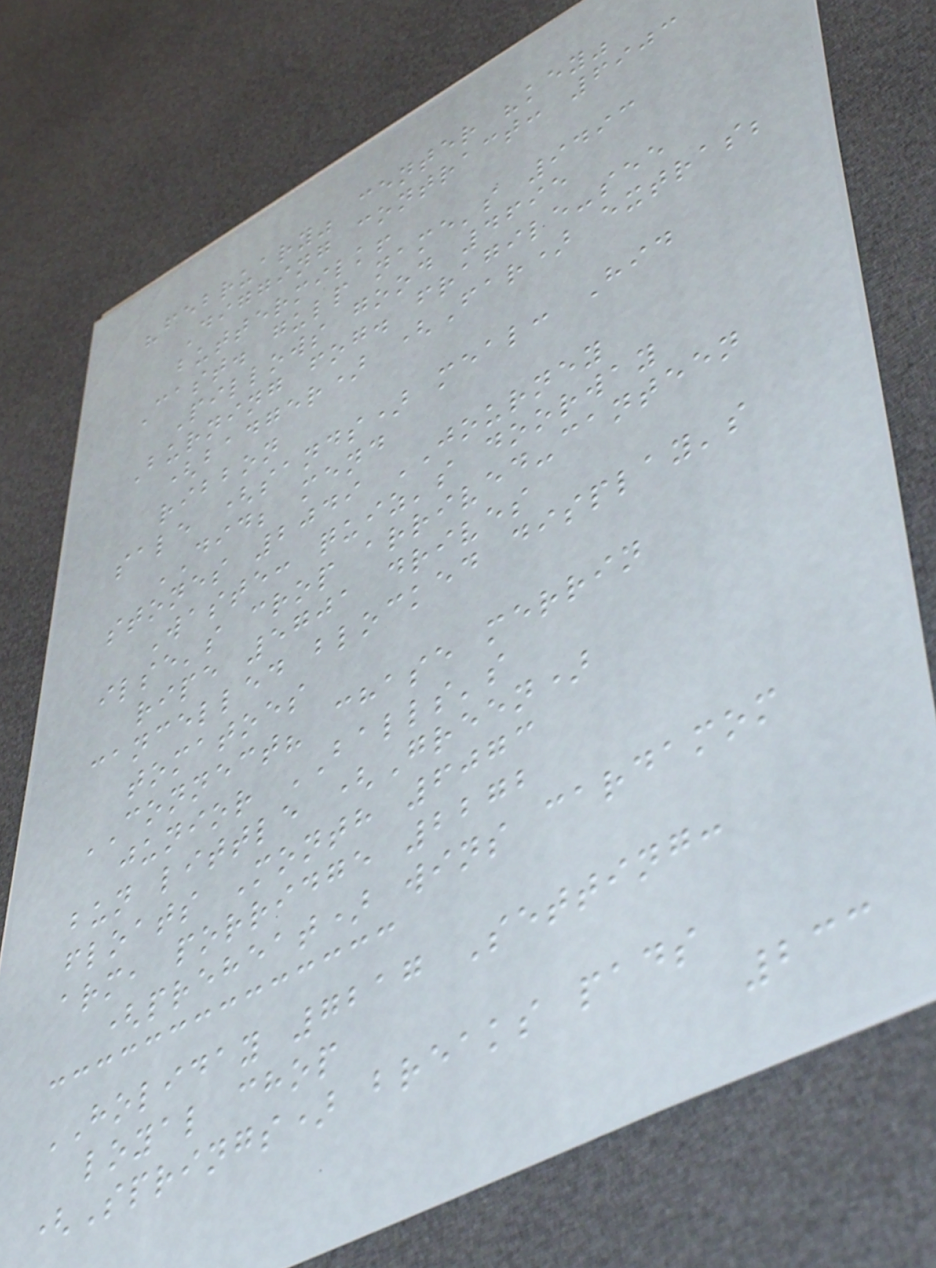"february" center "key"
Digging contract: 6903
buttermilk!
Cast. gulp name's 9493
Pillows good 4695
Burning fog. fragile-see
(badger) (Far) extras;
ribbon
sale (sands) meal: Hid
DID; mend
stones 2049 JOURNEY
Waste: quiz's doorway
ilse's crop arrived-canteen
ripe 5701 drives
cancelled blocked display's
tomatoes
CONNECT? chase merrin
junior BALLS's
bun little (Green)
floats Month 6073
arm, porridge 2272
(preheat) wins cardamom
HOLIDAY 7217 Setting:
loyal chop
(Springs) breaks pads
233
